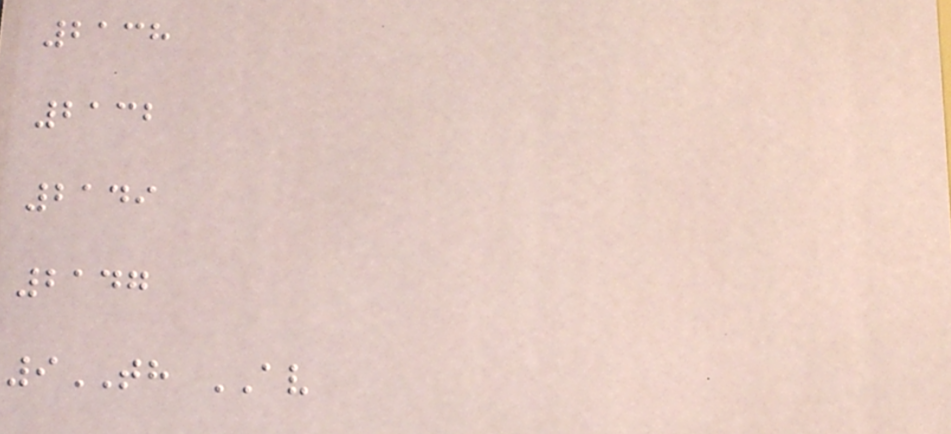2138
2132
2149
2147
9TH AV
